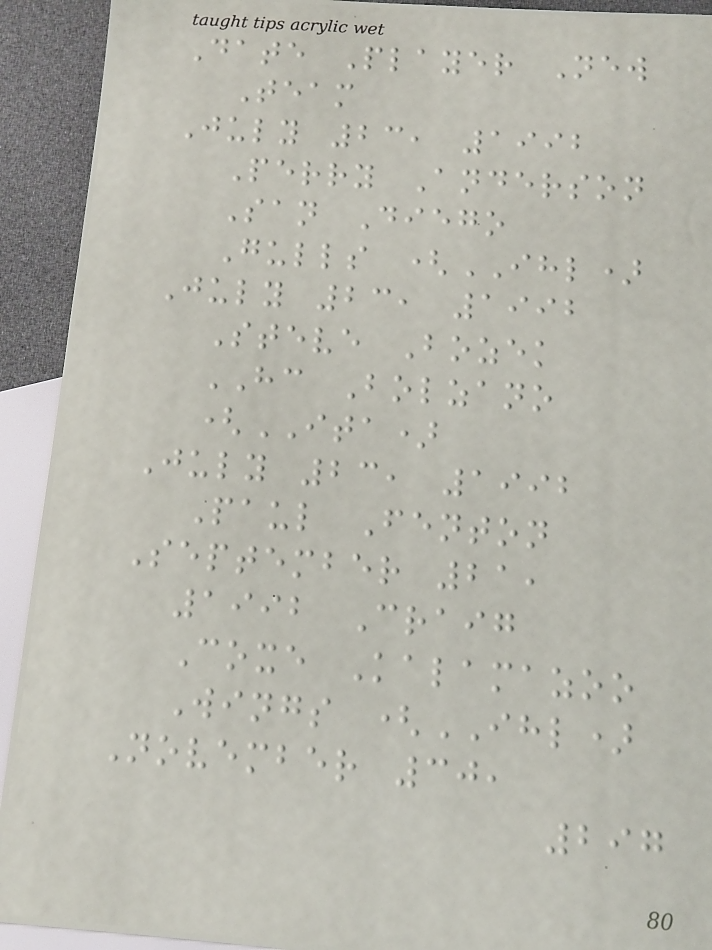Date Player New
Team
July 23, 1992
Perry Anderson
San Diego
Gulls (IHL)
July 23, 1992
Steve Bozek
HC Bolzano
(ITA)
July 23, 1992
Paul Fenton
September 21,
1992 Craig
Coxe Kalamazoo
Wings (IHL)
November 30,
297
